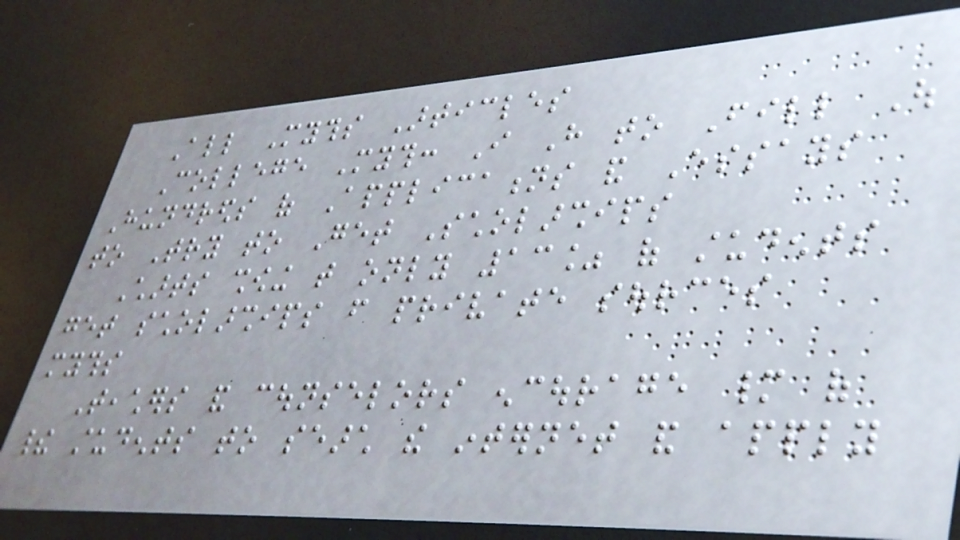All Myths Articles
College Myth: I Have to Fill Out
Hundreds of Applications and Essays
to Try to Get Scholarships
Charts showing that only 13% of students
get scholarships from private sources
myths
Teachers and counselors encourage many of
their students to search the internet and apply
